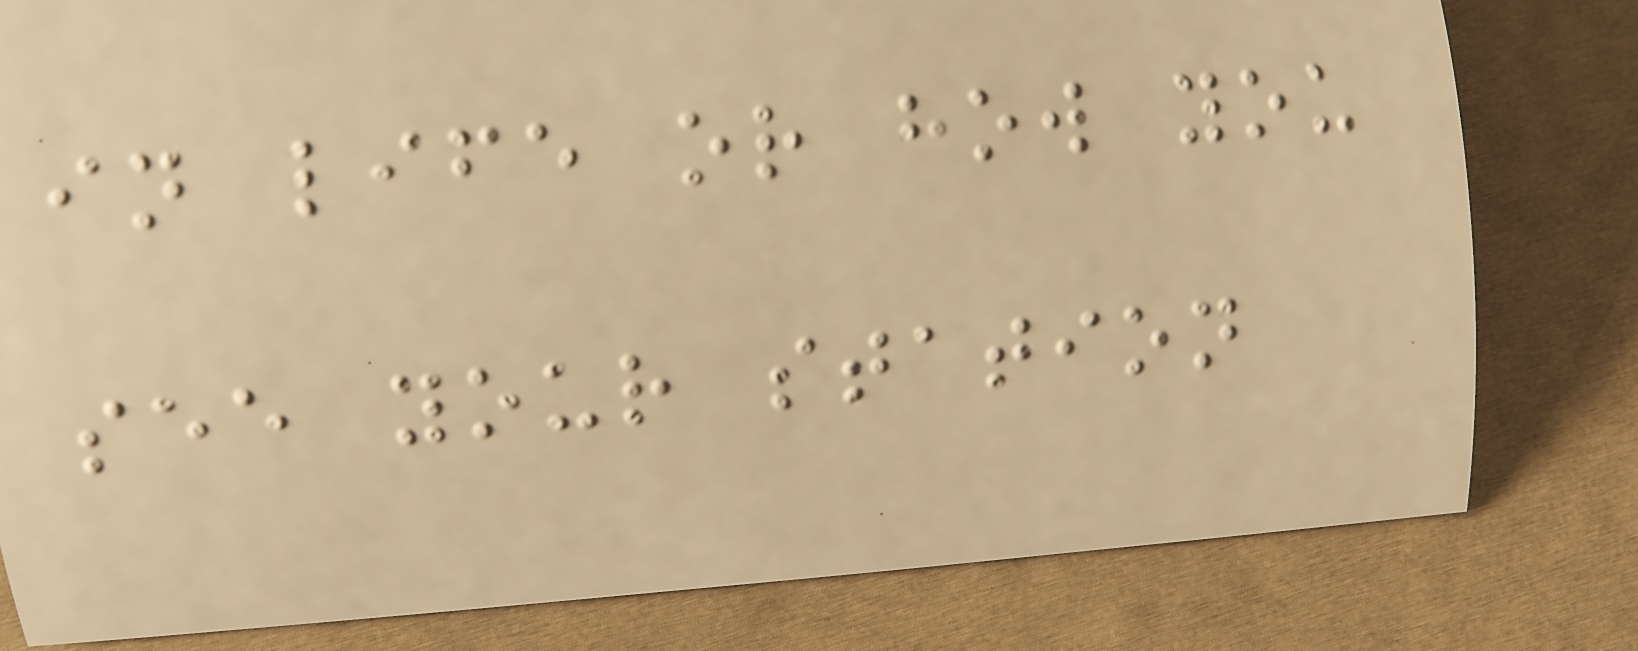in life or how you
see your station
